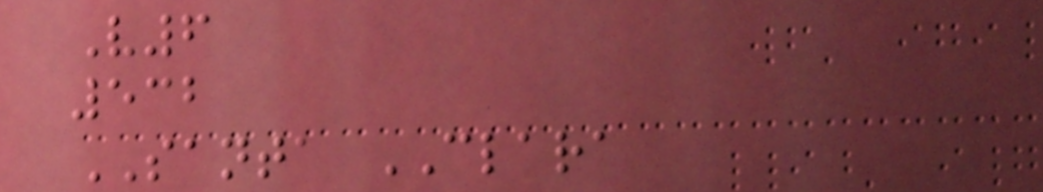V6
532
SANTA CLARA
